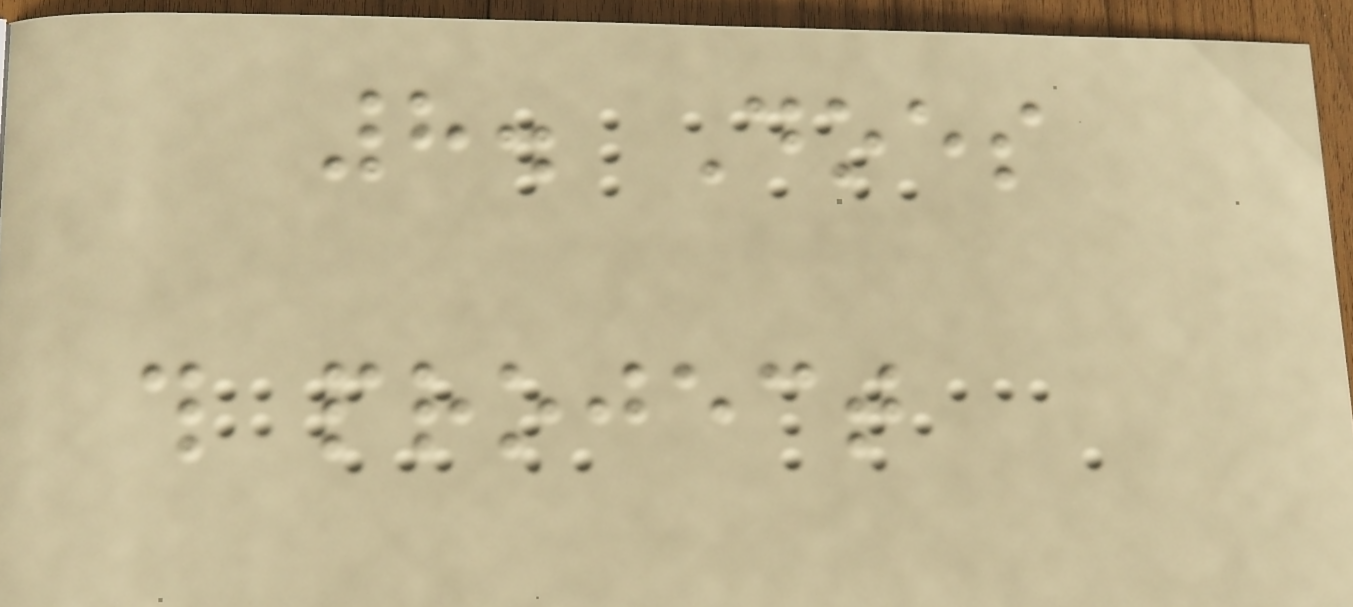8. Does
this project
